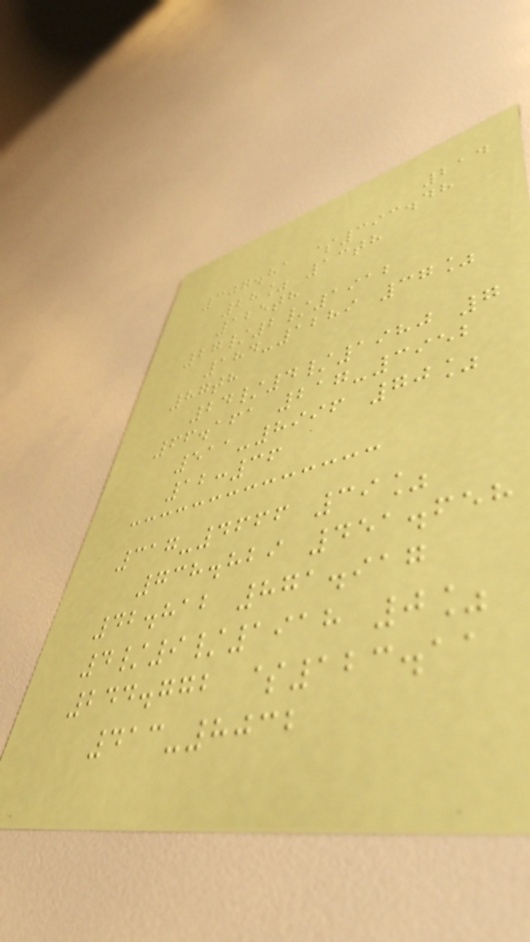214
307.81 $393.48
28% 13th
125th
27/2/1912
184-1289 37%
87th
24/4/1980 7
66.161 217-3952
511-8996 70%
12:36
317-4666 39%
738.829 451.658
42.812 871.917
4/9/1918 0%
244.772 $123.11
413-8032
